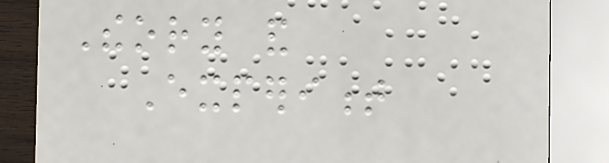Theory and
Experiment
